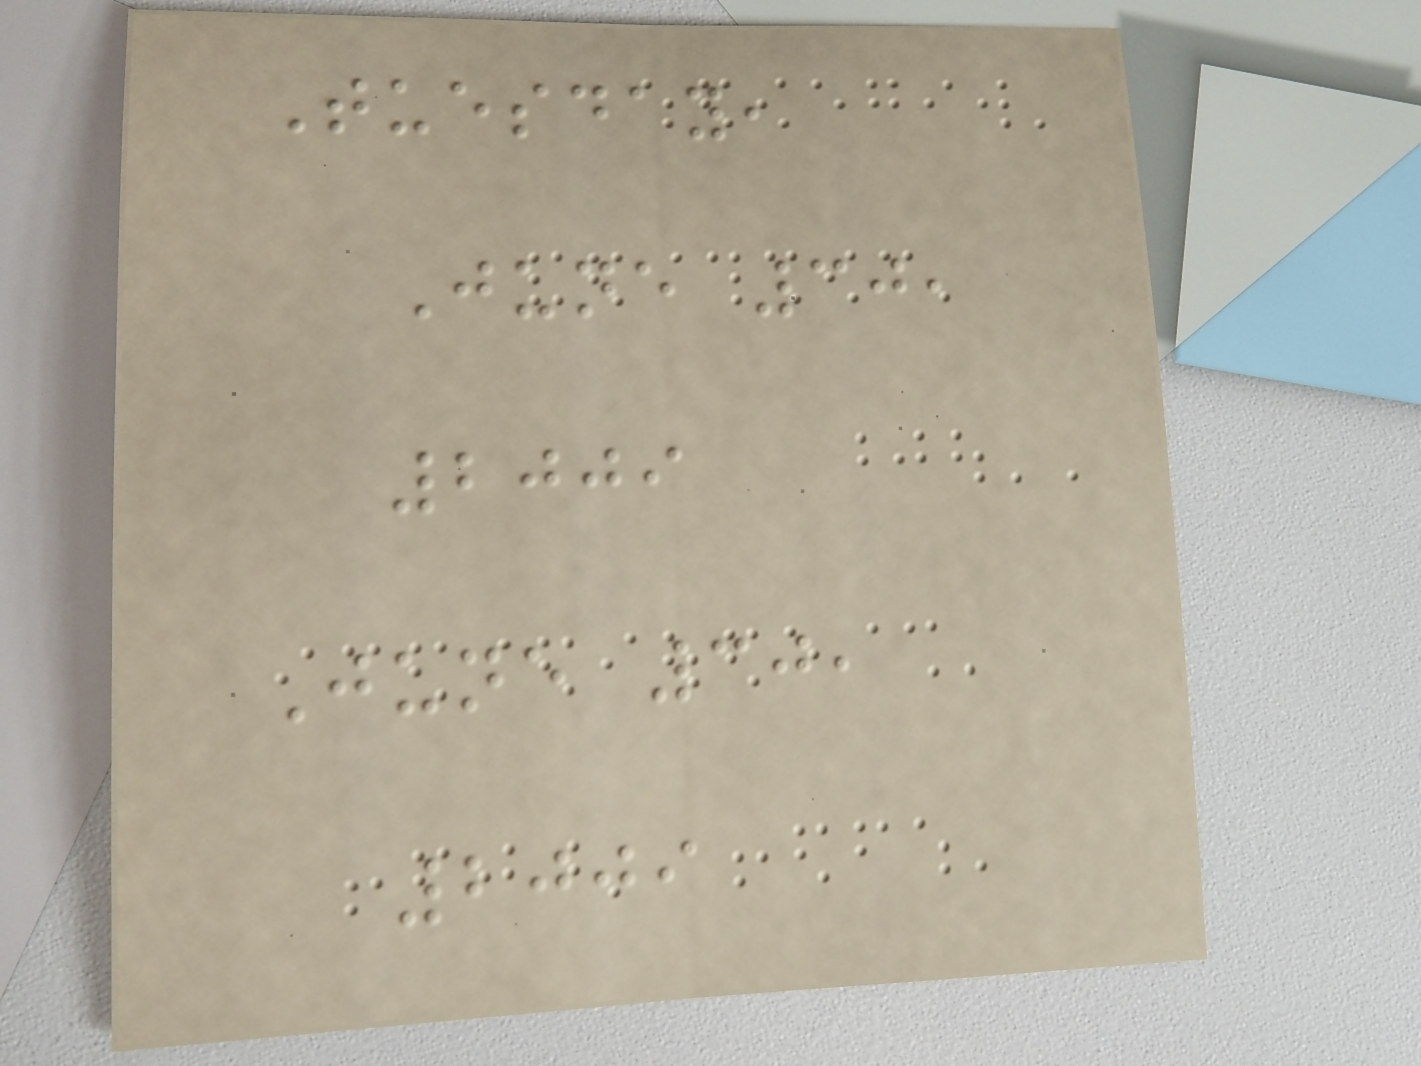Tuesday,
June 30,
2009
June 30,
2009
